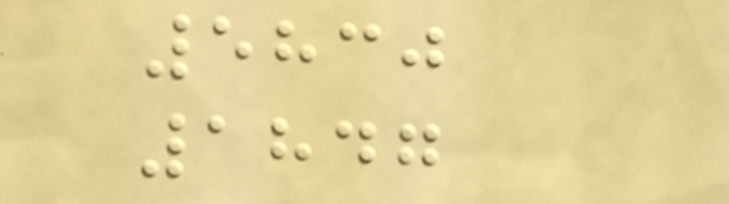5830
1847
